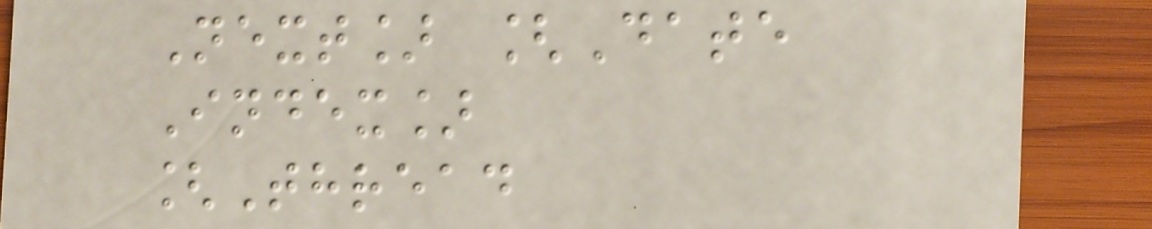Next] [Date
Index]
[Thread
